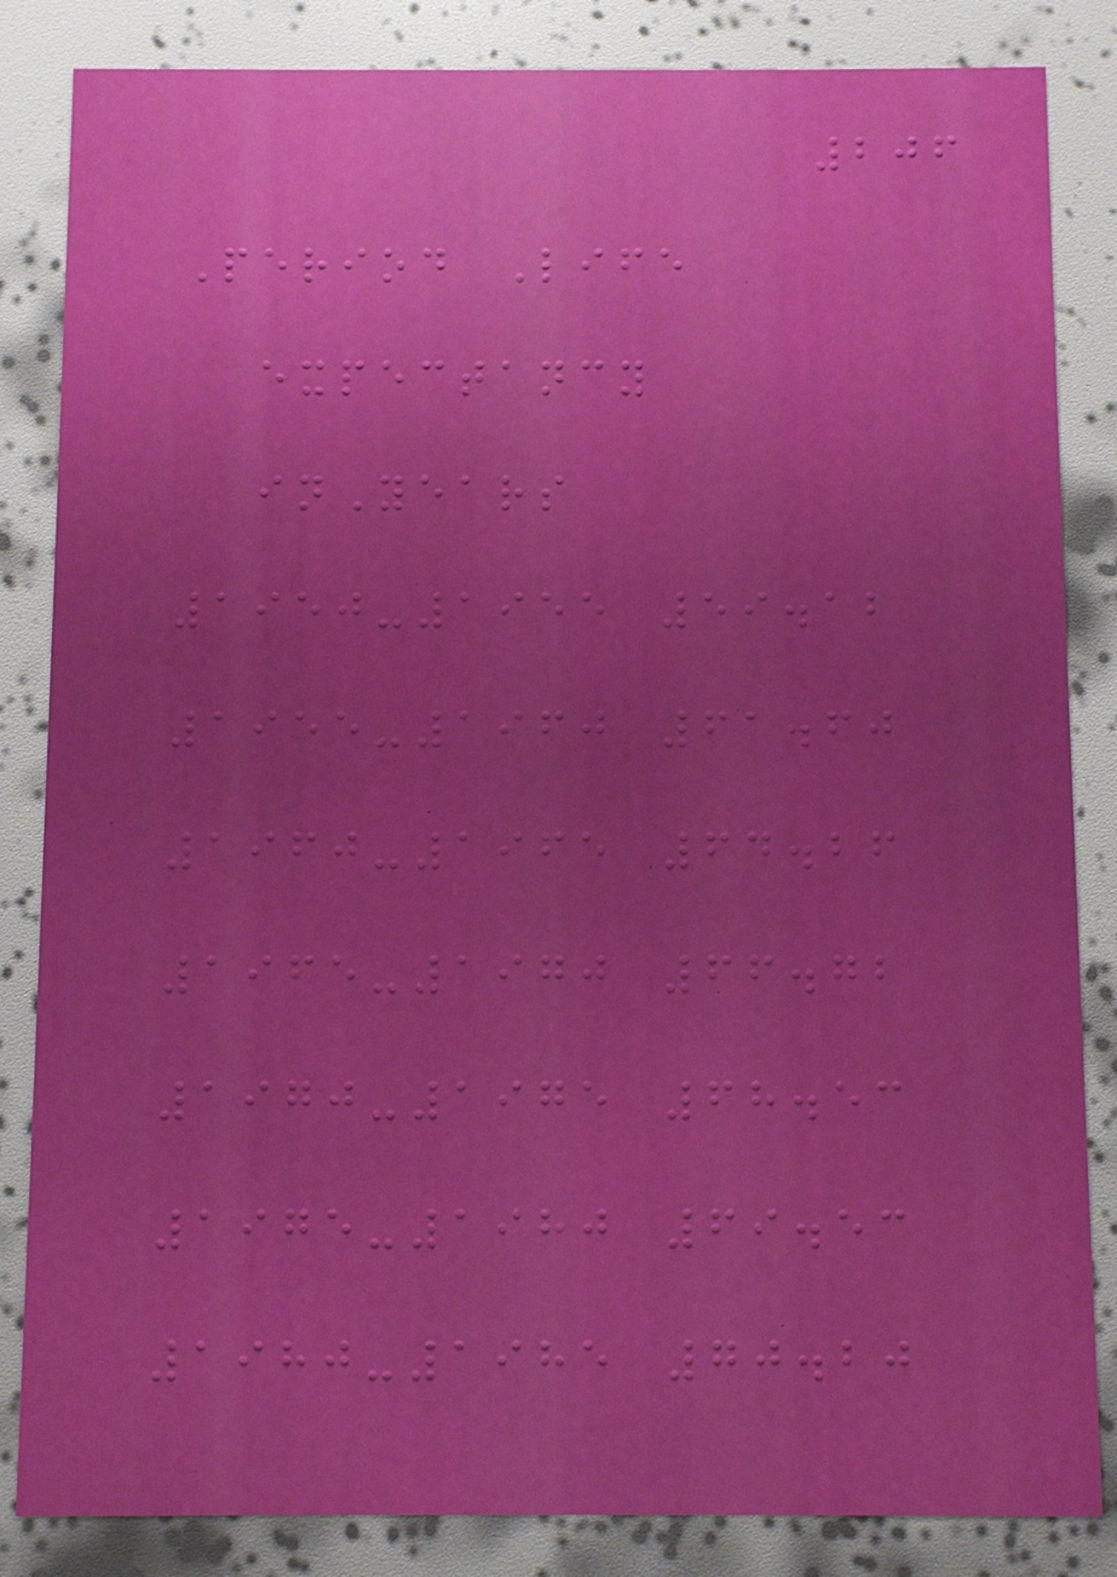206
Period Life
expectancy
inYears
1950-1955 59.12
1955-1960 61.60
1960-1965 64.26
1965-1970 66.72
1970-1975 68.53
1975-1980 69.53
1980-1985 70.20
